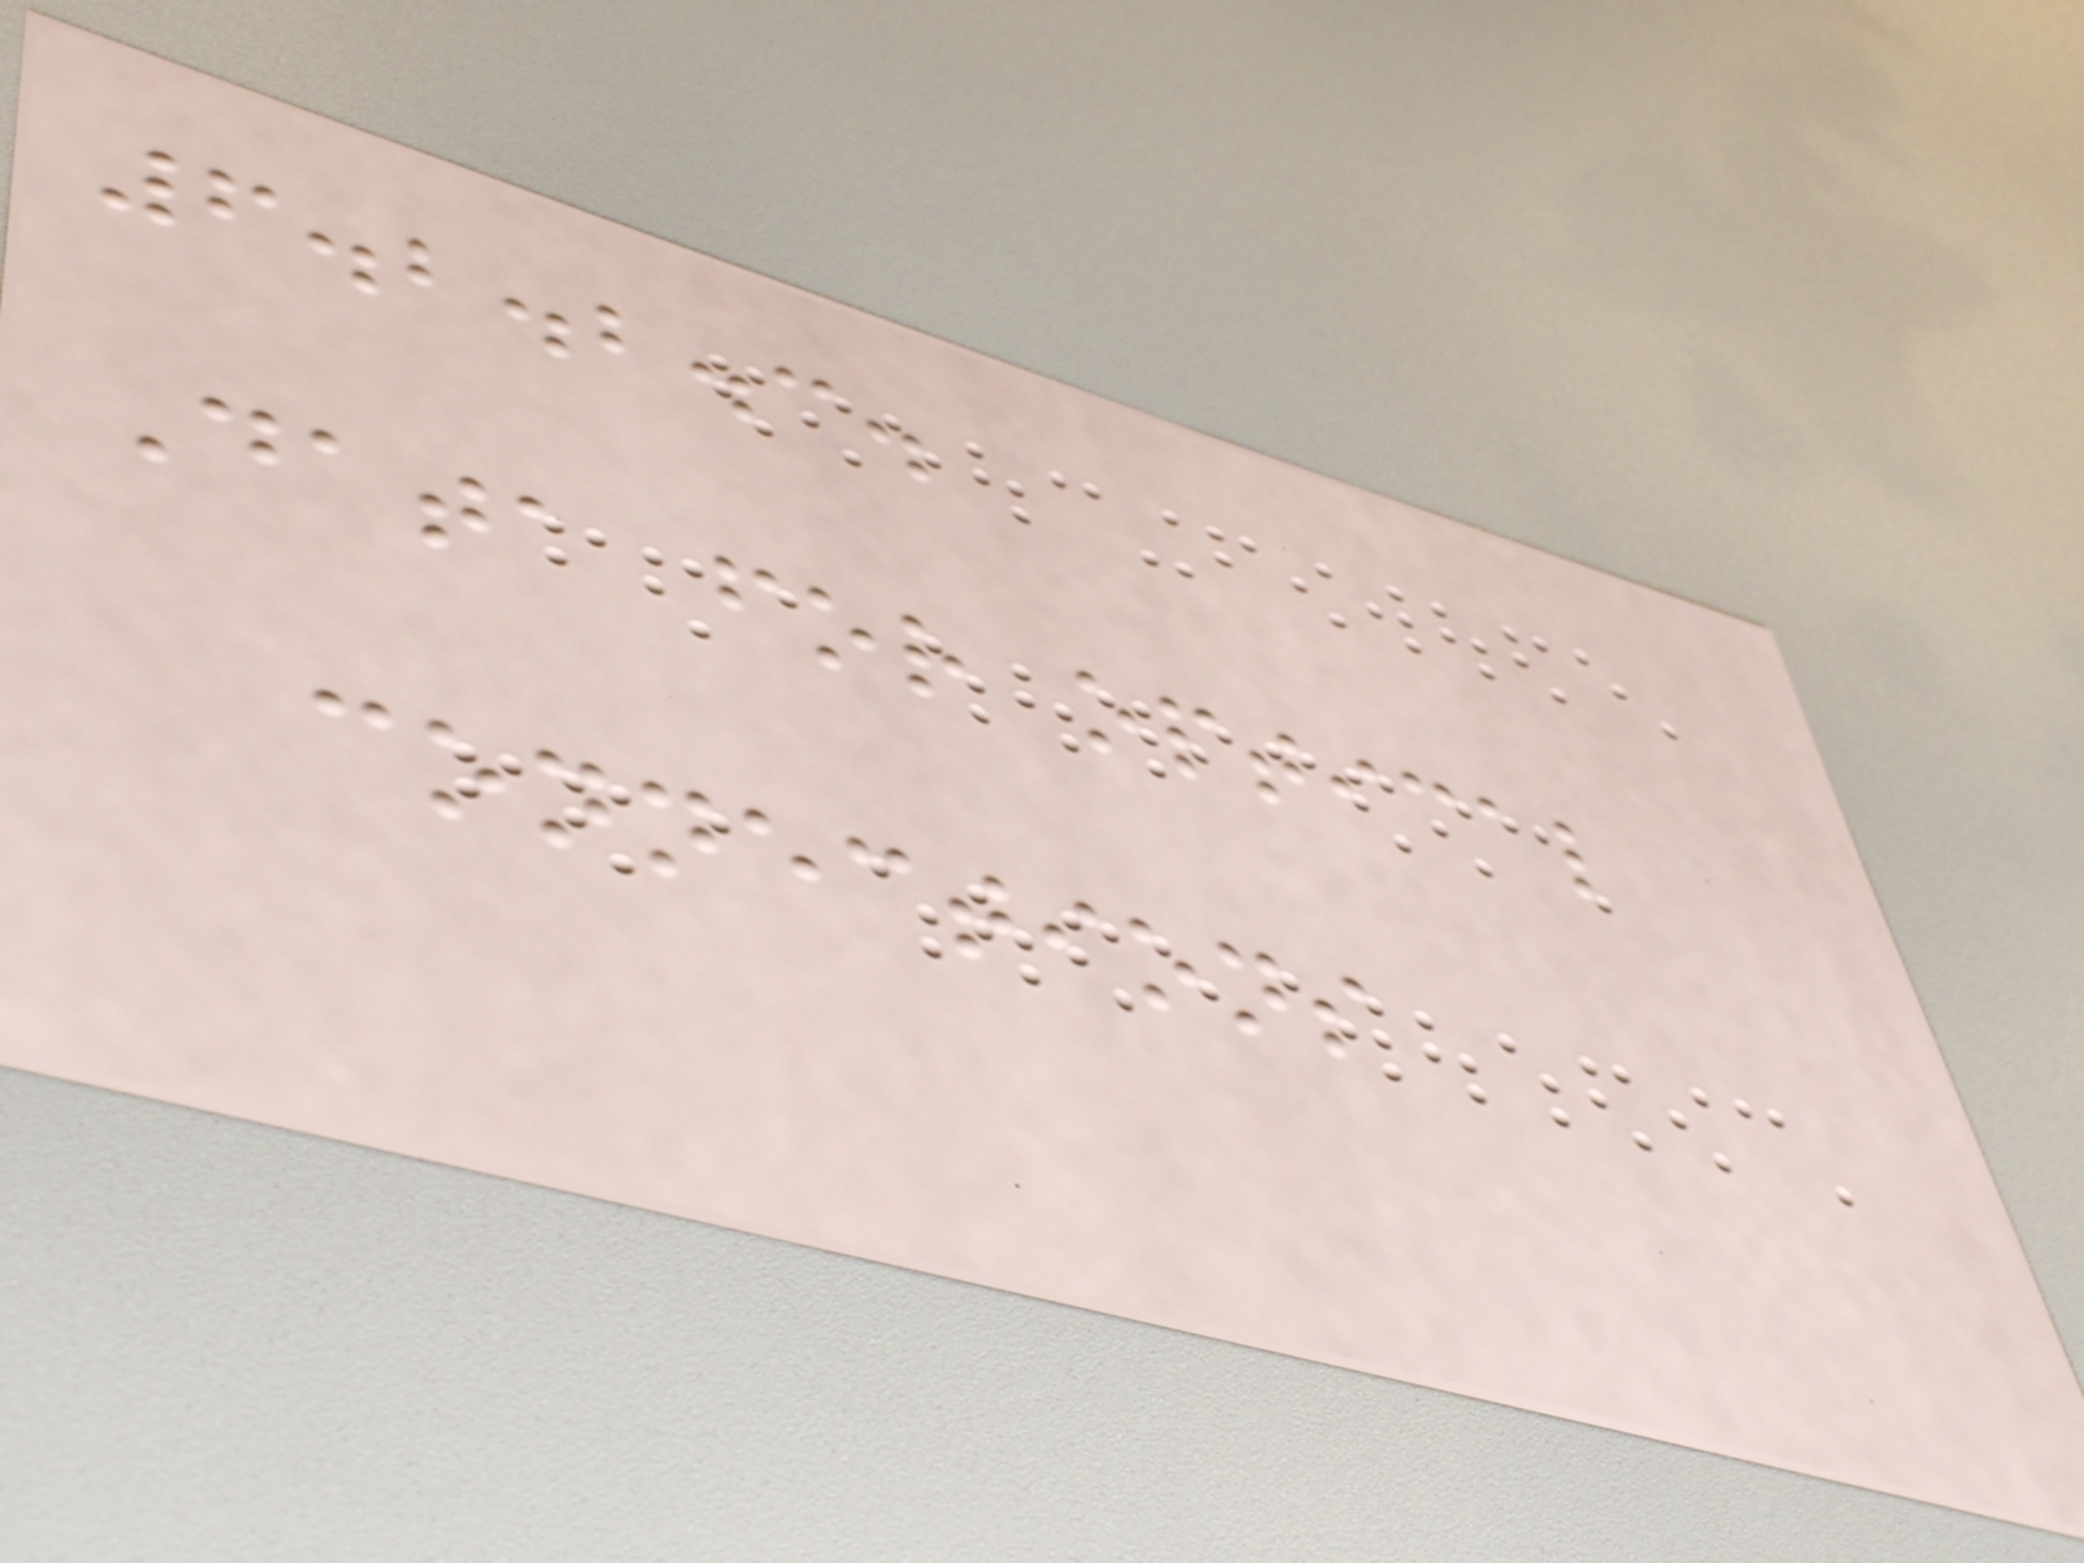6.2.2.3.
Data for optical
connections
